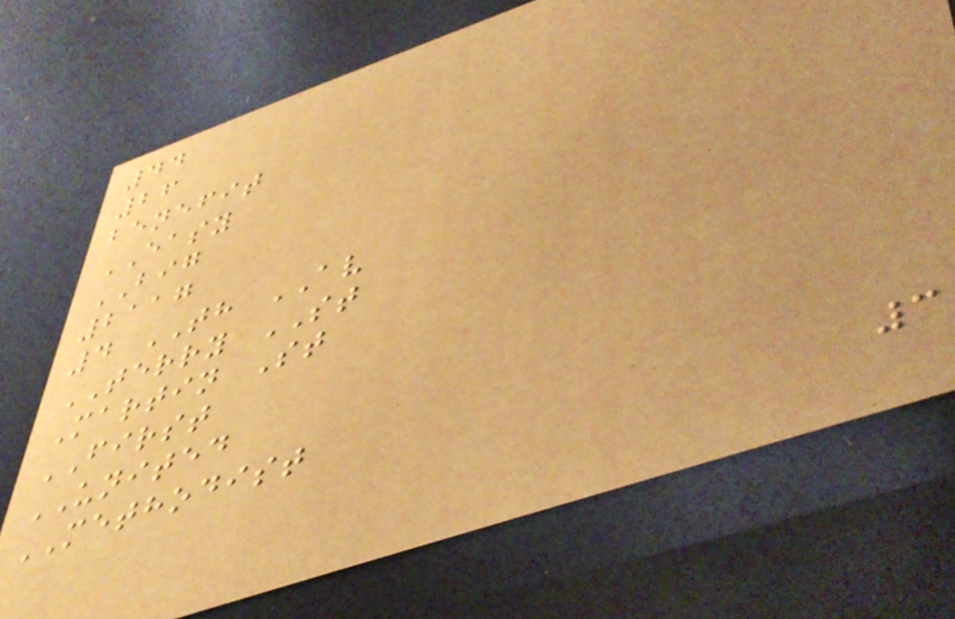44
26
benefit
EASY
BIG
2117
4 TH AV
TERRY ST
Martin St
FIRST
UNITED
METHODIST
3
